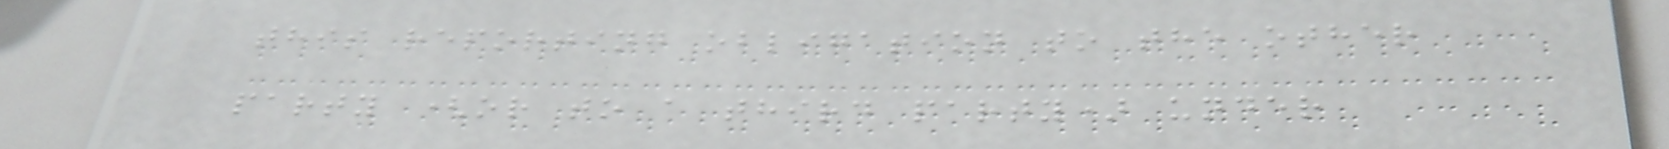this reporting obligation to the other
party (or to a third party) under
